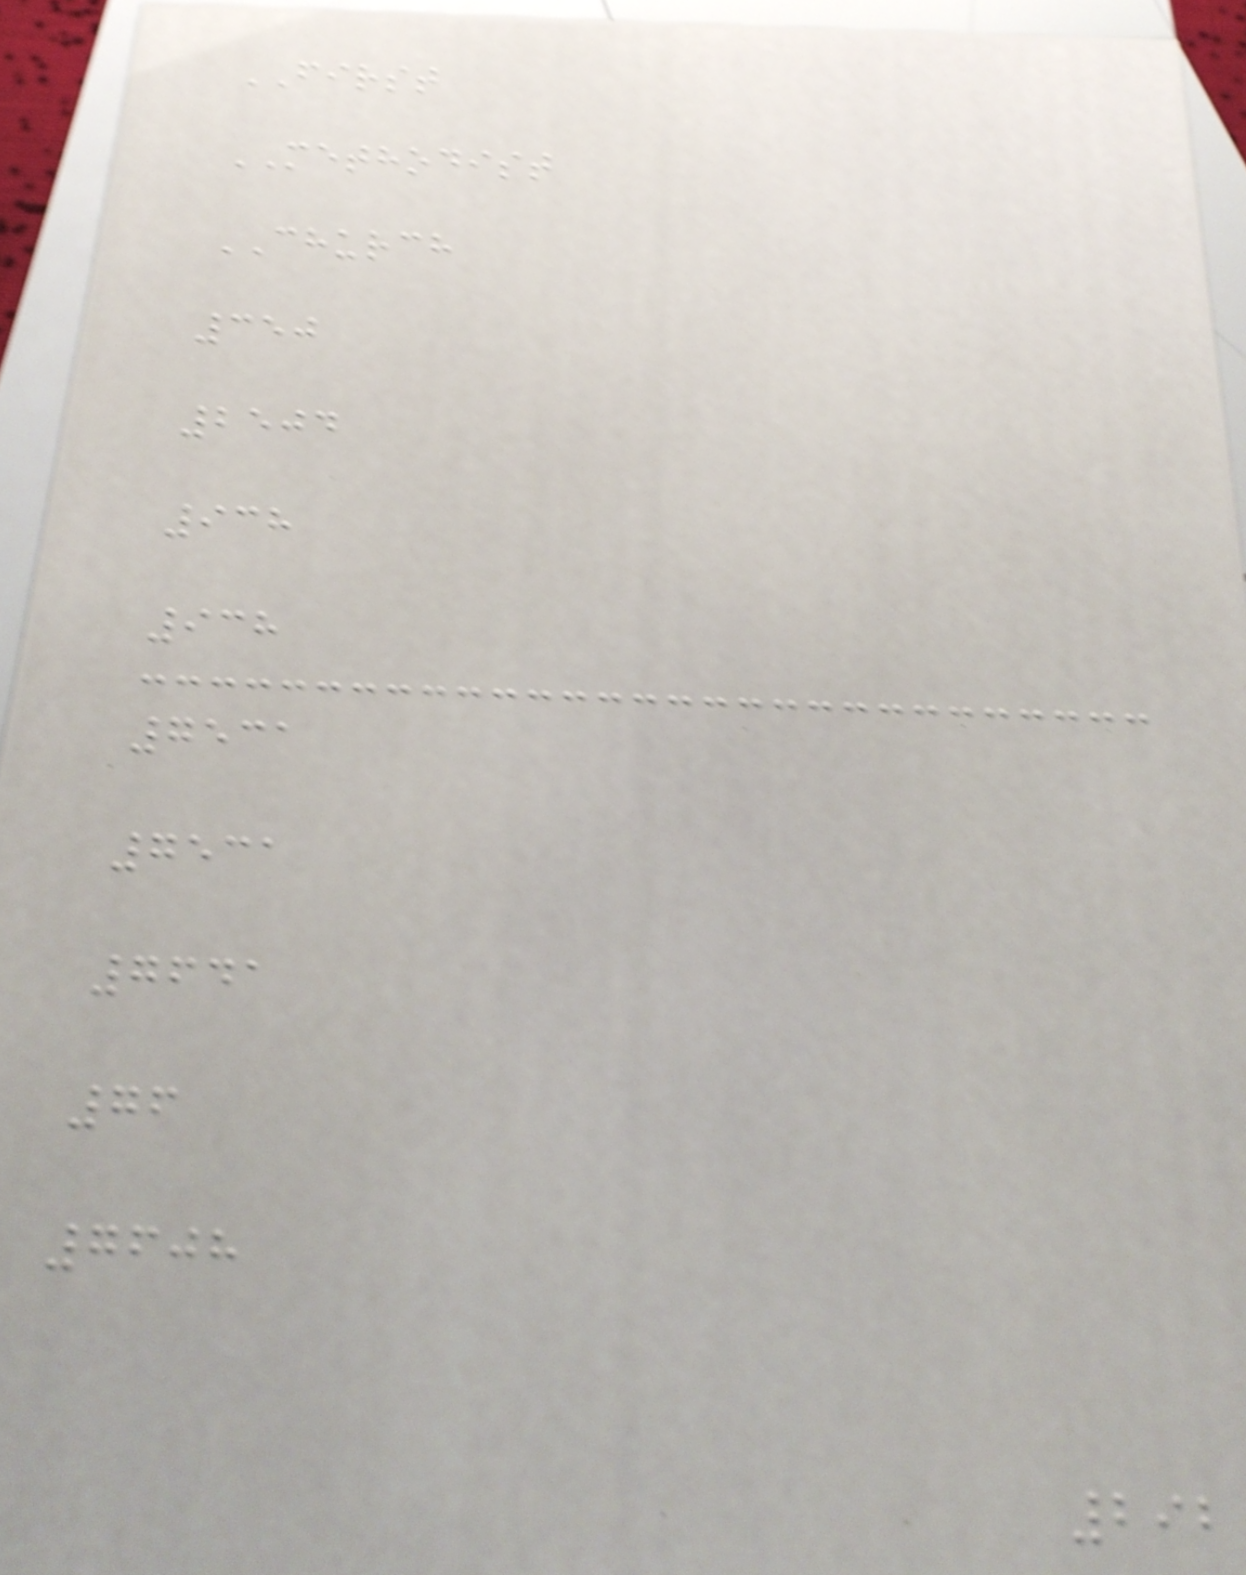FIRST
METHODIST
CHURCH
350
2504
938
938
7531
7531
7641
76
7608
292
